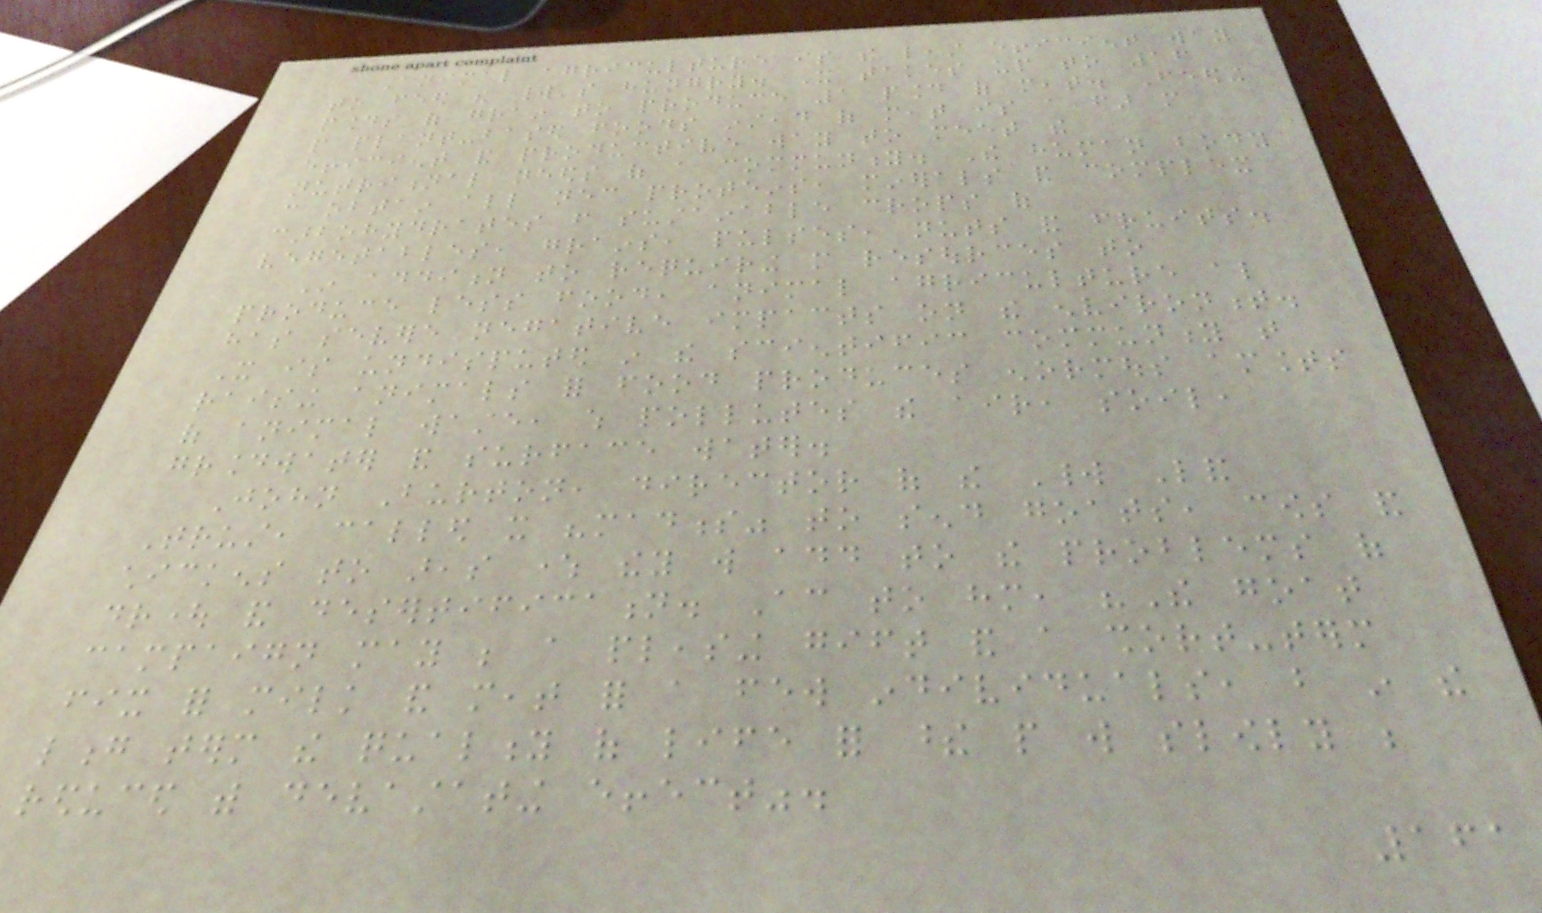Animal agriculture is the least efficient way
to feed the world's hungry. It takes up to 16
pounds of grain to produce 1 pound of meat. Feeding
people plant-based foods instead of meat is a far more
efficient and productive way to meet the
nutritional needs of a community. The human body
can obtain all necessary proteins, minerals and complex
carbohydrates from sustainable crops of
vegetables, grains, pulses, nuts and fruits.
In addition to requiring more resources to
produce less food, animal agriculture also
has severe negative impacts on the environment.
It is undisputed in the scientific community that
raising animals for food produces enormous amounts
of animal waste, which pollutes the air, soil,
groundwater and surface water.
John Burton, director of the World Land
Trust, called it "madness" to send goats, cows and
chickens to areas where they will add to the problems of
drought and desertification. According to him, "The goat
campaign may be a pleasing gift and a short-term
fix for milk and meat for a few individuals, but in the
long term the quality of life for these people will slowly be
reduced with devastating effect".
161
